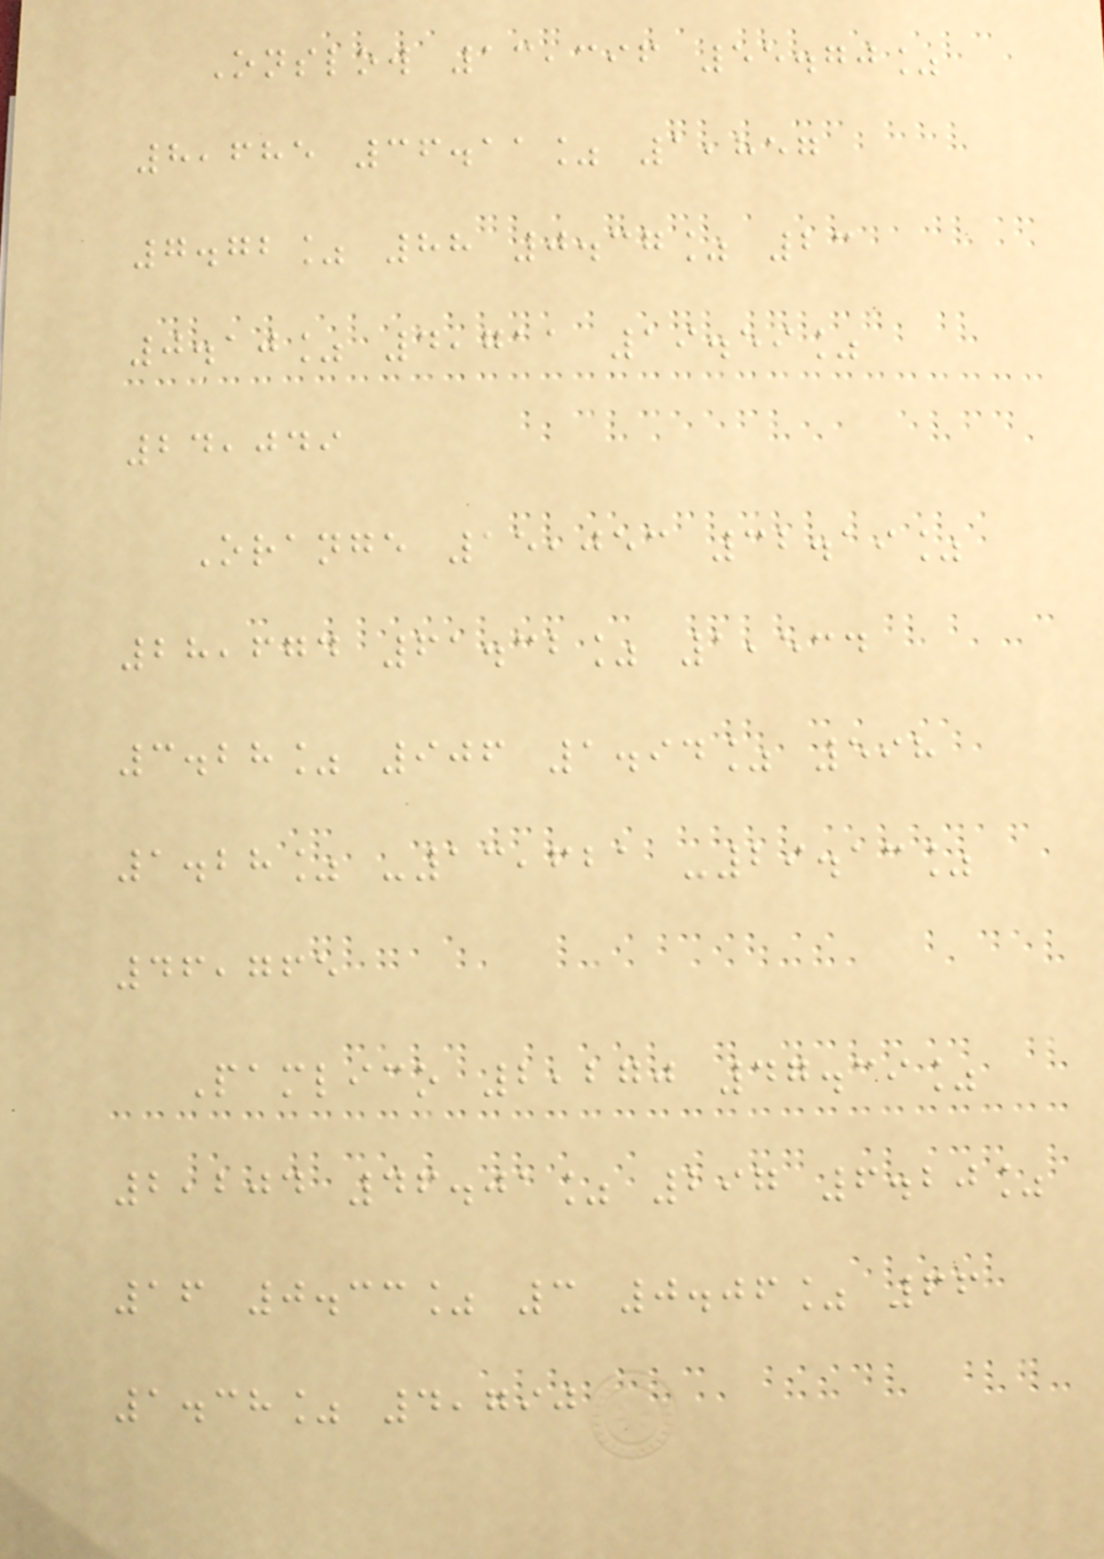Onslow 13,396 55.70%
8,685 36.11% 1,857
7.72% 88 0.37% 23
0.10% 4,711 19.59%
24,049
Orange 15,053 32.19%
28,674 61.32% 1,534
3.28% 906 1.94% 598
1.28% -13,621 -29.13%
46,765
Pamlico 2,270 47.39%
2,204 46.01% 297 6.20%
16 0.33% 3 0.06% 66
1.38% 4,790
